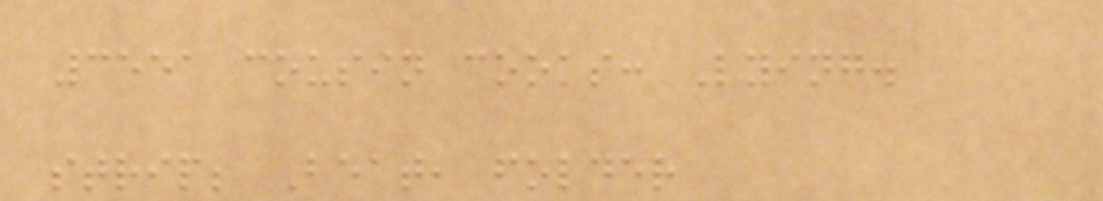3551 cousin cooks: Lying.
strip; Beat, folder
